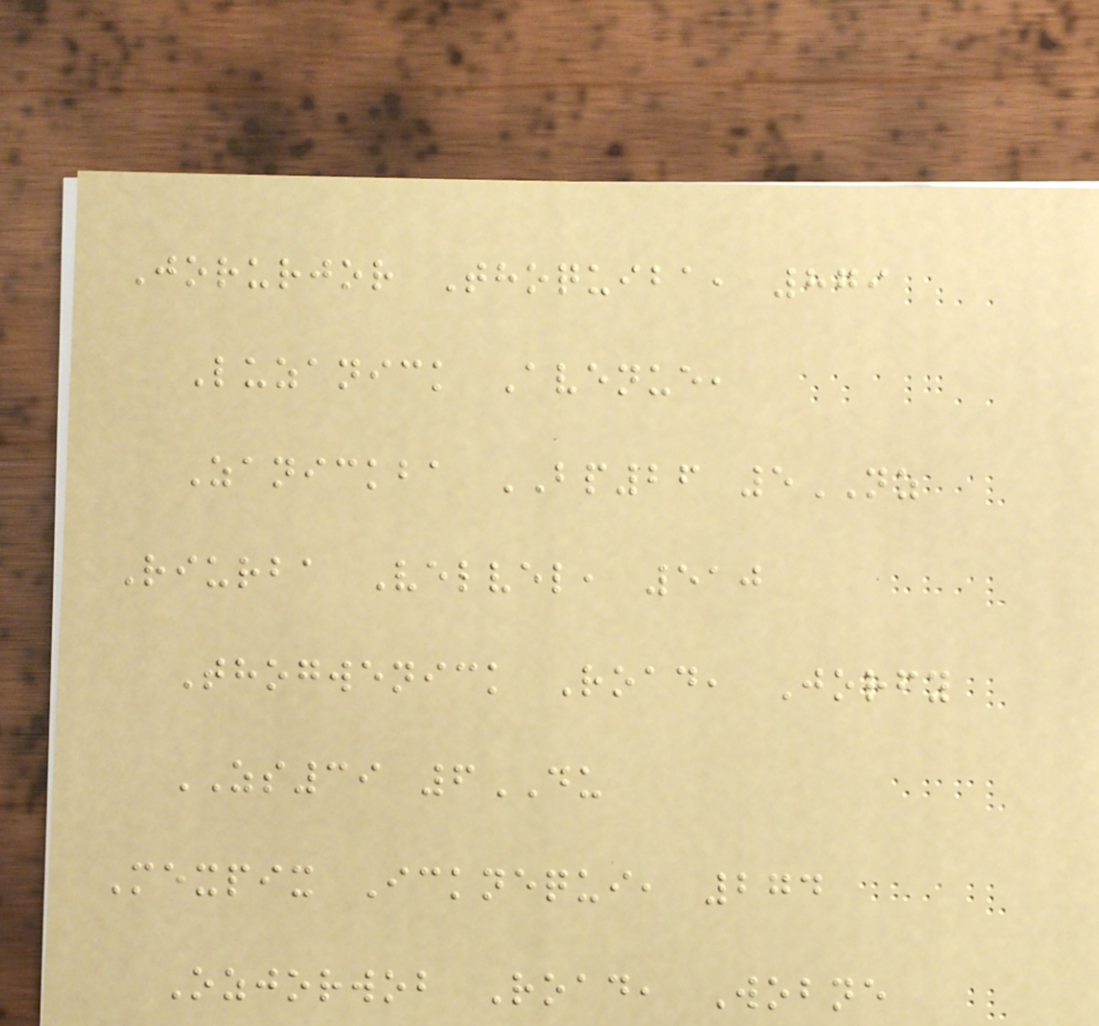Jorurjor Thoquiba, 879
Luzanick Avenue,
Zanickba BP26 5NZ
Riurba Velvel, 510
Thogwenick Road, Jorfy
ZS39 6DU
Mexpix Icknequi, 274
Ozjorwob Road, Wobne
